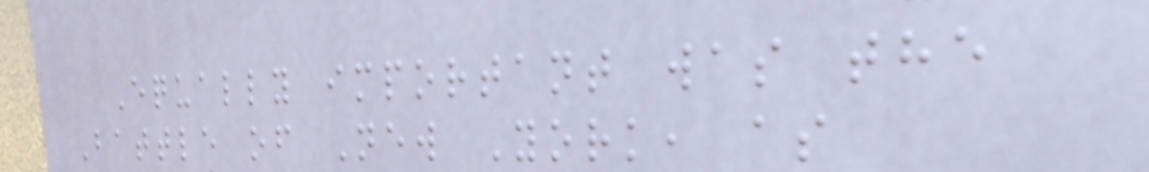Equally important was the
Battle of New York, as
